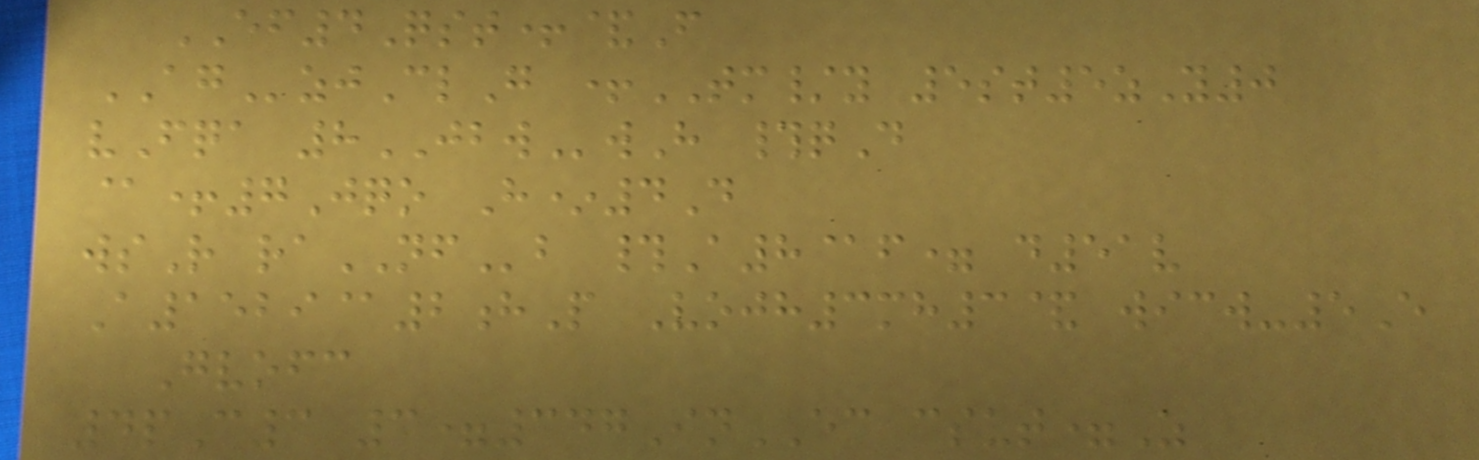EF4Qst+&F
AGzjClG +TM/y 5st5zY0
vFqa 8JBWwH #qD
@+7Jqo H*4D
wsR raNFb #A8@f= d51v
A1529@2hP Vojh3mh3& wicw-5E
Gvofc
4pC3 3=347InEC csut=Z
